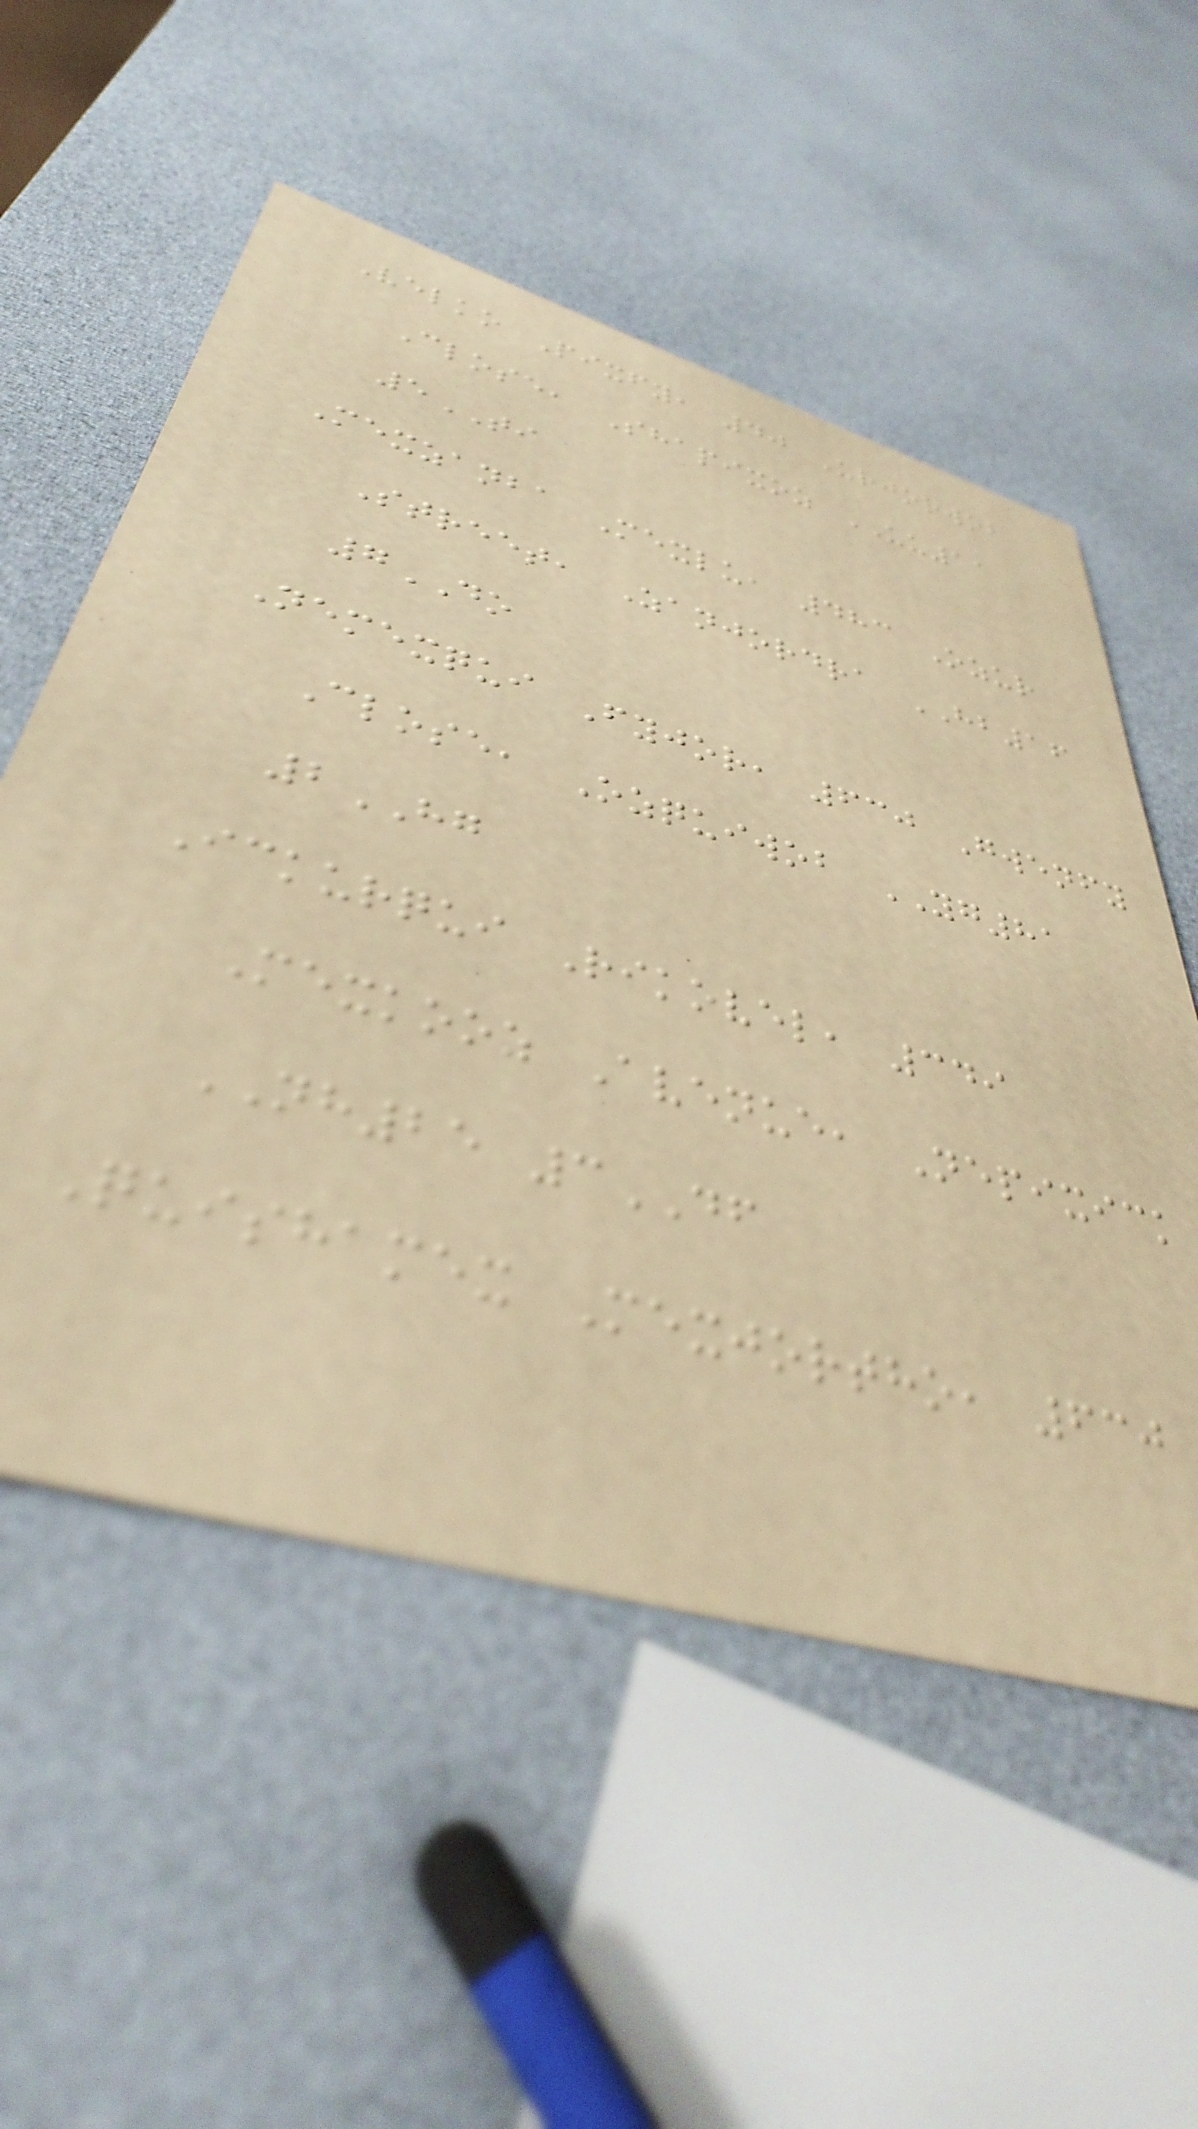Velko Pixfy, 40 Urjorwob
Close, Shapixoz UU11
5TI
Mexzanba Mexlu, 483 Ozur
Street, Zanjordra HB16
7DO
Nemexqui Fyjor, 630 Gwenfy
Close, Ozquiwob YG81
2HG
Ickurqui Rikovel, 349
Mexkooz Avenue, Nepixick
NH25 3DF
Quishamex Mexjortho, 630
